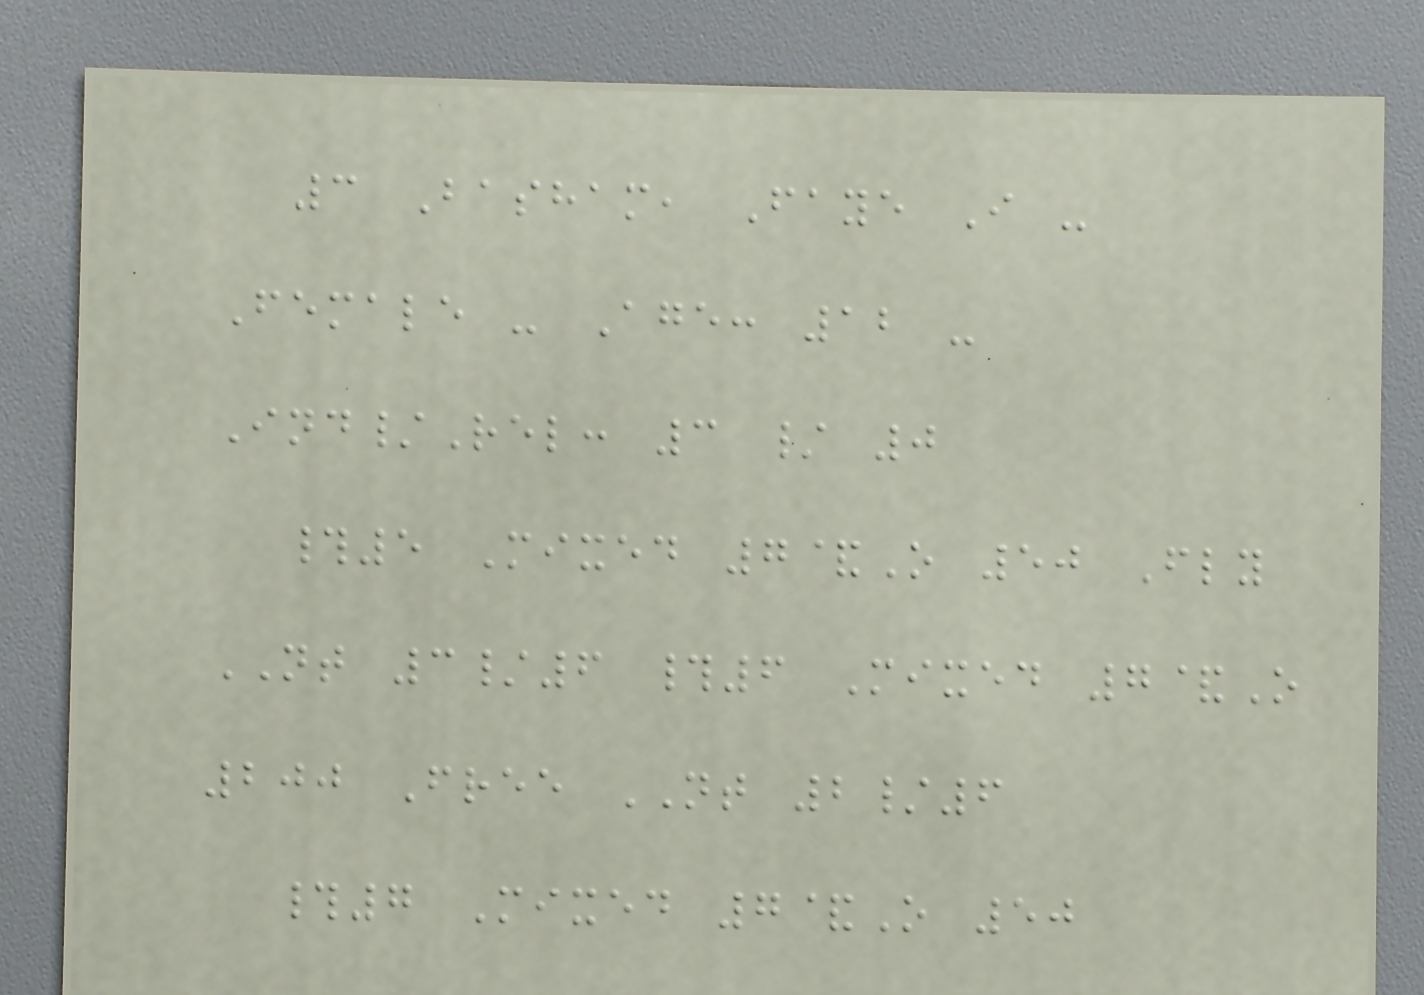3 Basham, Faye I -
Female - Age: 12 -
Ind/Rel: 3 / 0
#5 Mixed 7&O 50 Fly
NT 3/6 #6 Mixed 7&O
200 Free NT 2/6
#7 Mixed 7&O 50
